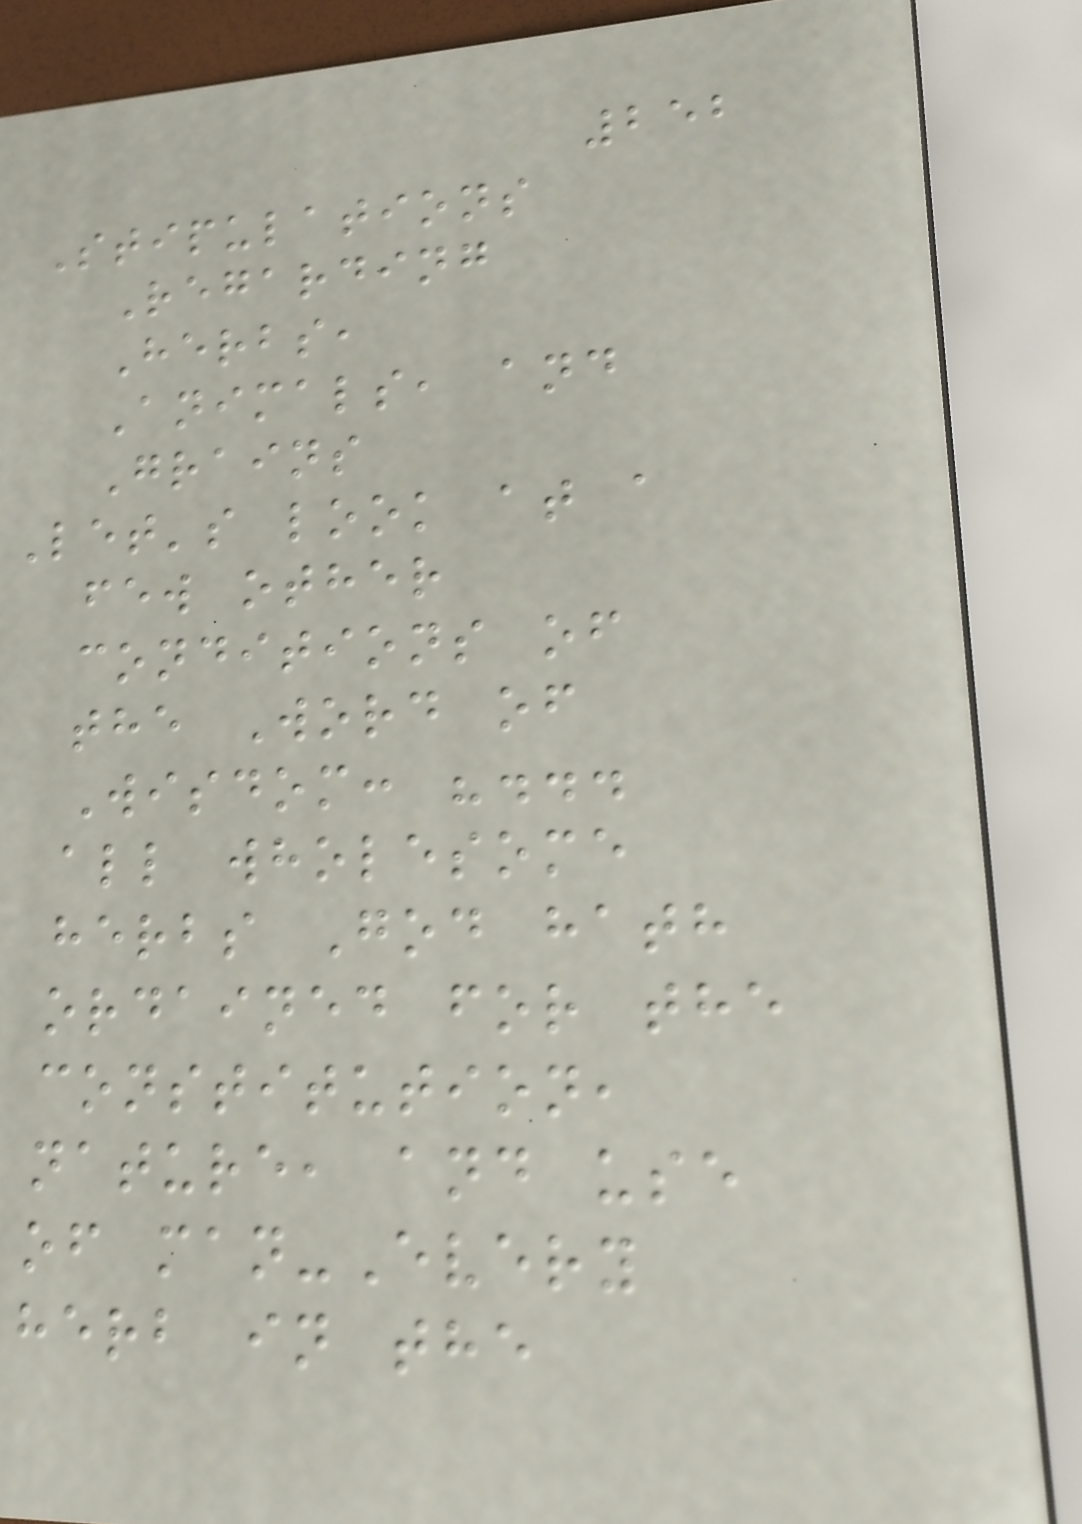252
Stipulations
Regarding
Herbs,
Animals, and
Grains
Let's look at a
few other
conditions of
the Word of
Wisdom: "...
all wholesome
herbs God hath
ordained for the
constitution,
nature, and use
of man-Every
herb in the
